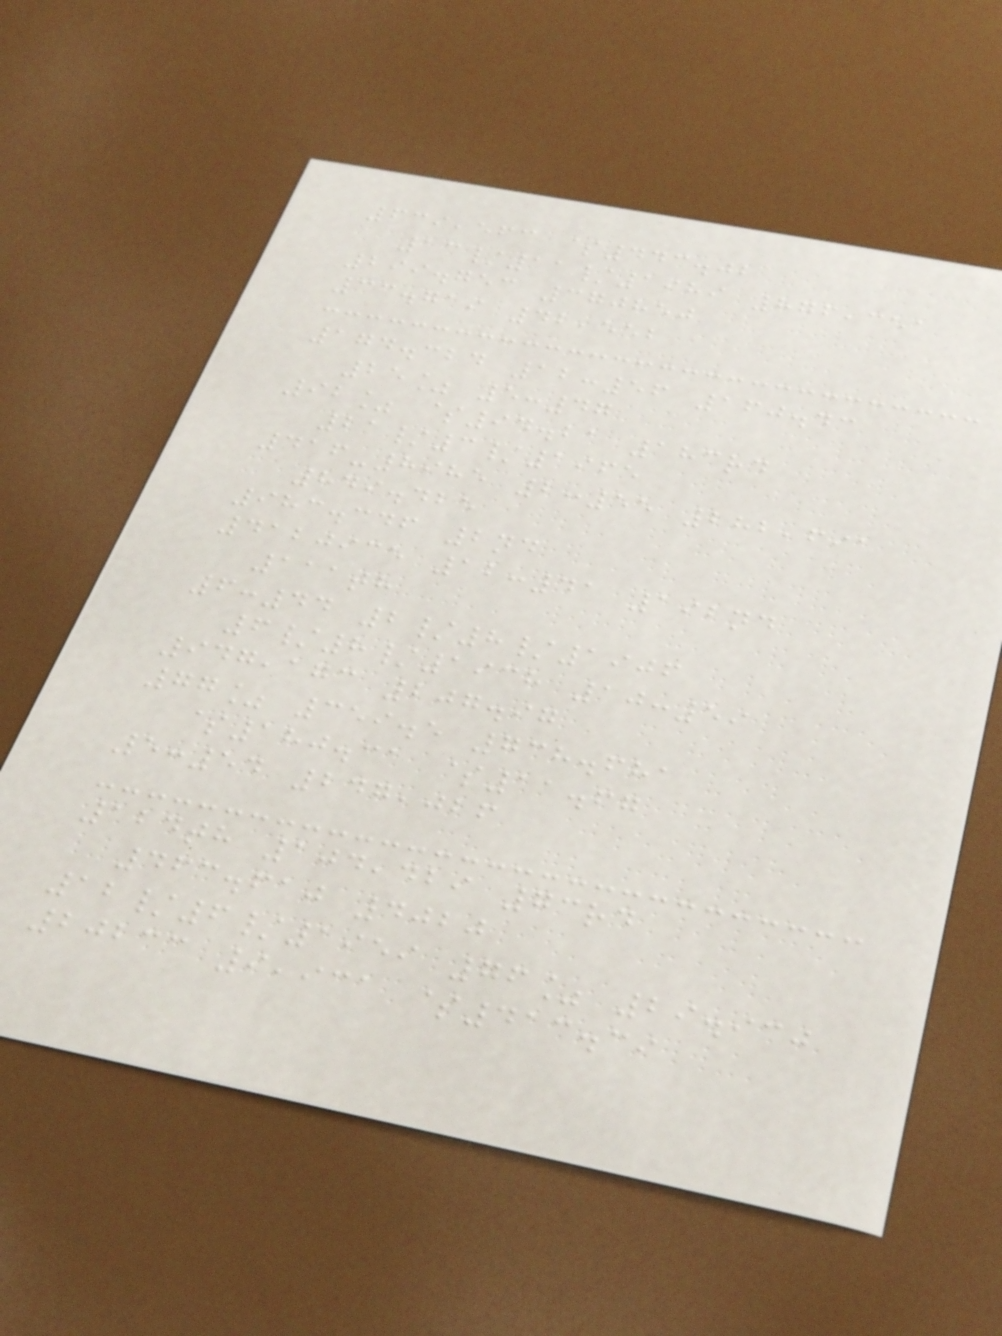639,563 $443.02
13/11/1989 876,351
299.753 370850
33.719 42,552
174.324 12:56 160.43
25% 5:47
92% $94.21 183rd
21/3/1965
416-8985 2:55 282,691
849.425
983.346 2nd
4120935 12:41 192nd
111th
6:44 2/8/1906
6/8/1938 10:59
947,173 207.97
77% 359.5 738.681
$180.31 $11.67
5:54 247,026
124th 104,429 73rd
463.610 4020
12/6/1959 76% 29.930
20233 9,931 $413.39
